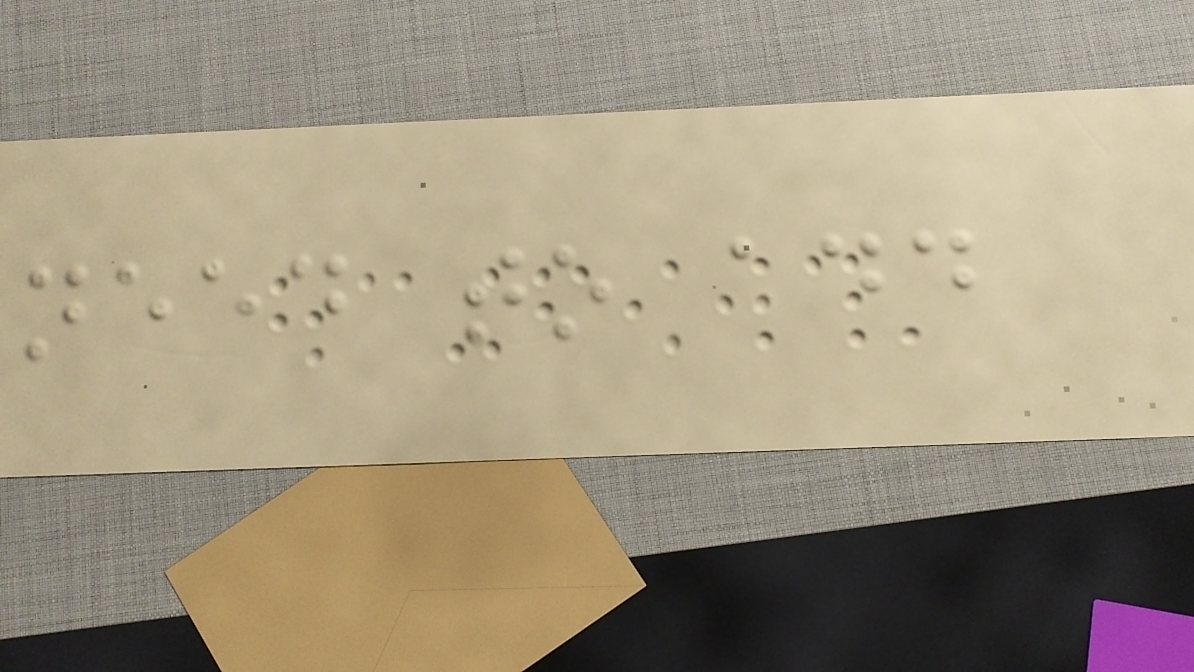need to add
